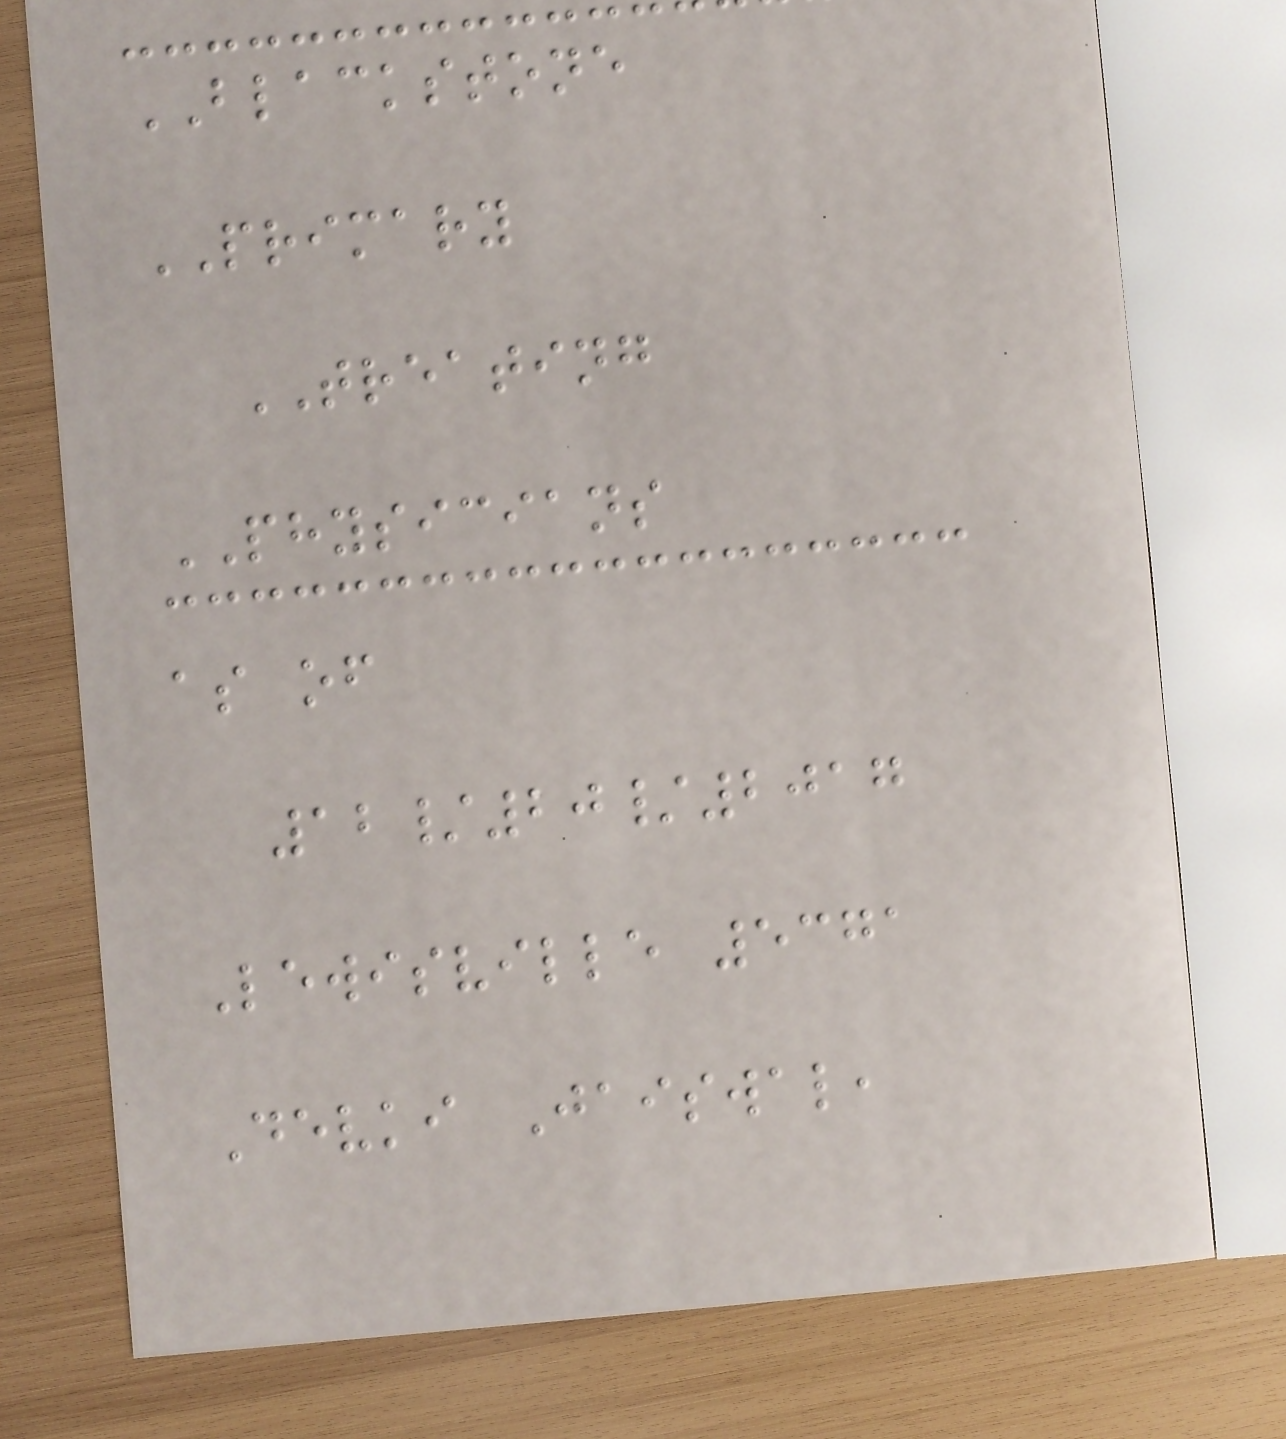BLACKSTONE
PRIMARY
TREATING
PHYSICIANS
as of
12/20/2017
Lewisville 5371
Devki Jaiswal,
